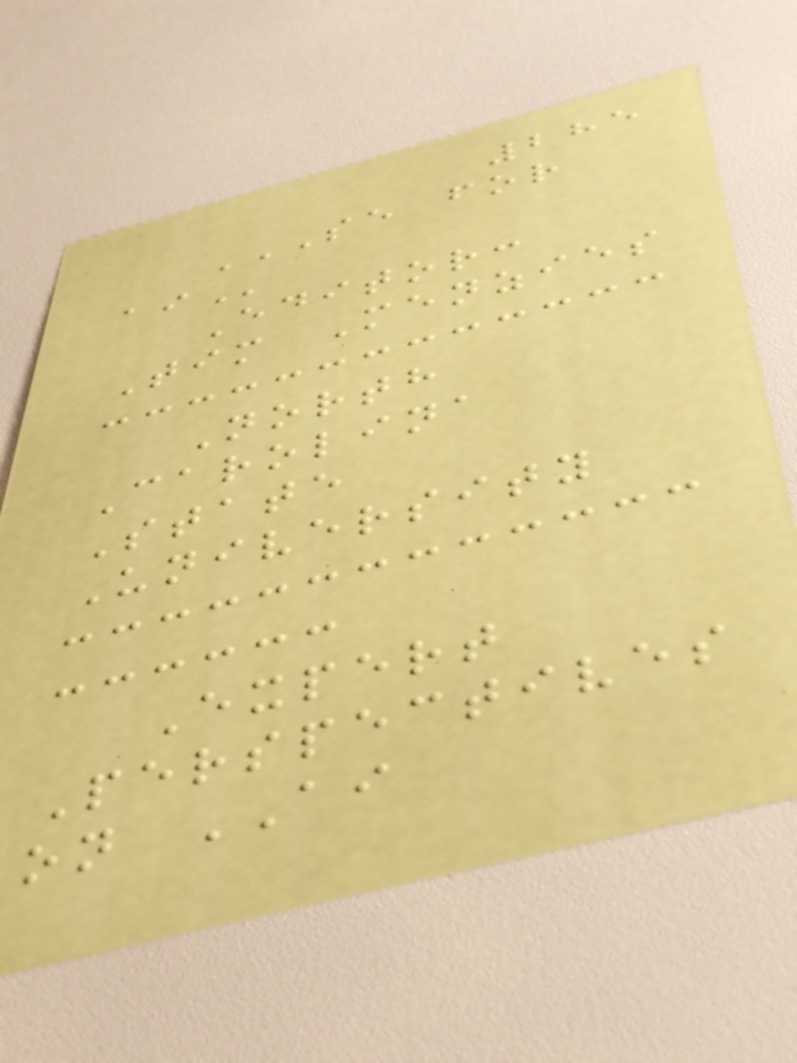285
SE FOR
AI
Editor:
Tim Menzies
North
Carolina
State
University
Expert
Perspectives
on AI
